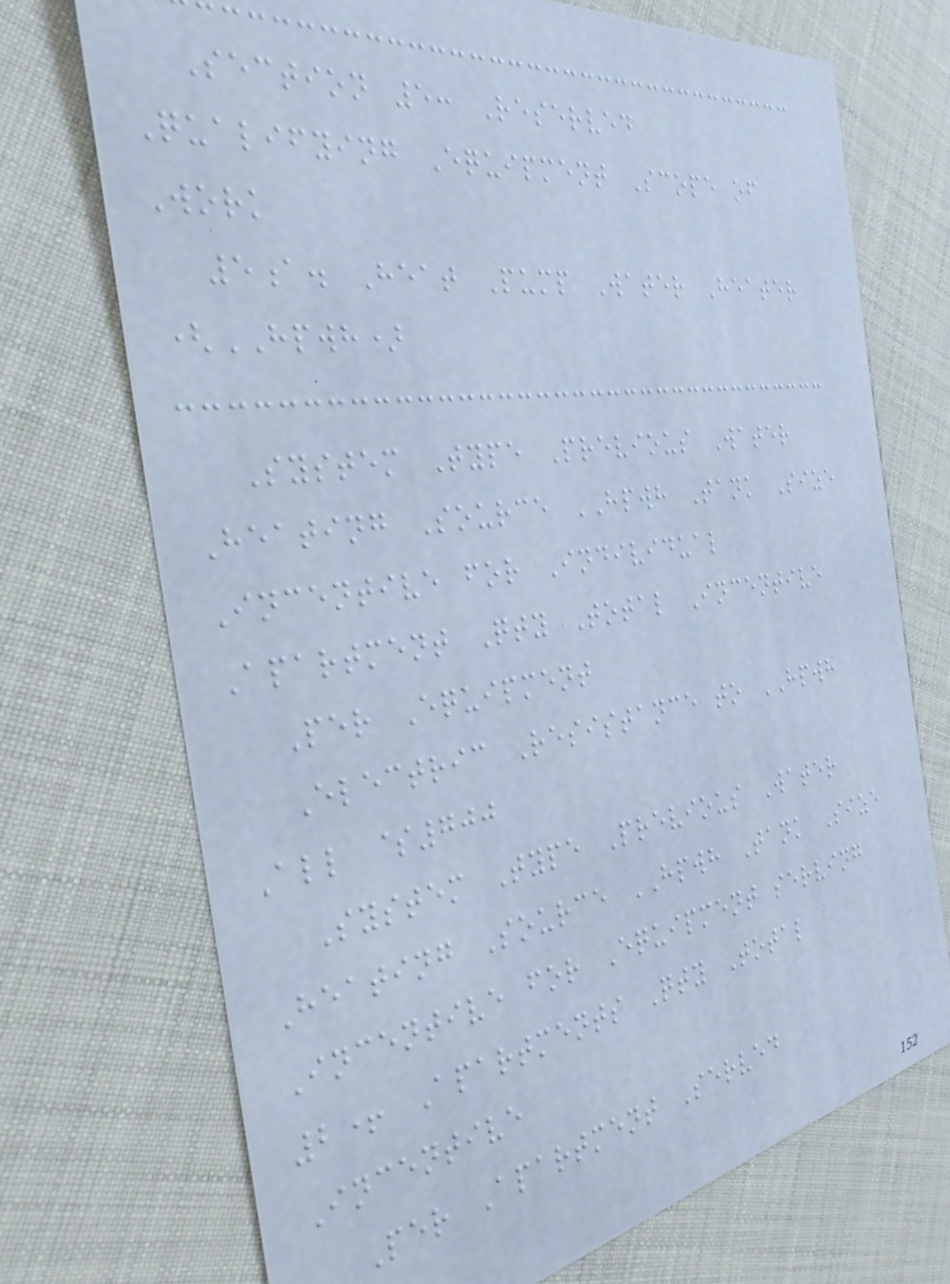Section 5: Reserved
Qualifying Equipment Scope of
Work
5a. Heat Pump Water Heater
(HPWH)
System Type Previous Water
Heating Source HPWH Tank Size
Incentive for Individual
Apartment Qty Total Incentive
Per Equipment
Electric Resistance to HPWH
All $700
System Type Previous Water
Heating Source HPWH Tank Size
Incentive for Equipment serving
2+ Apartments Qty Total
Incentive
Per Apartment Served
